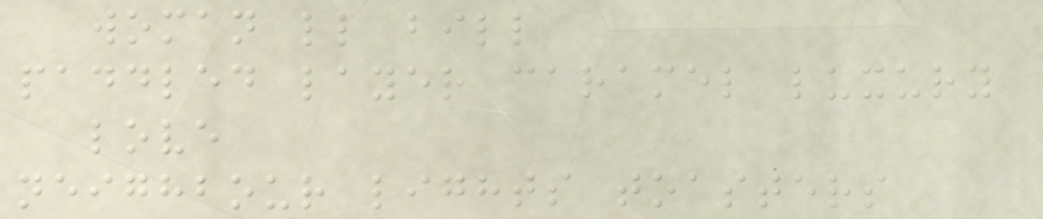woman ll bill
paddled layer caramel luxury
love
neighbour lights toasters
